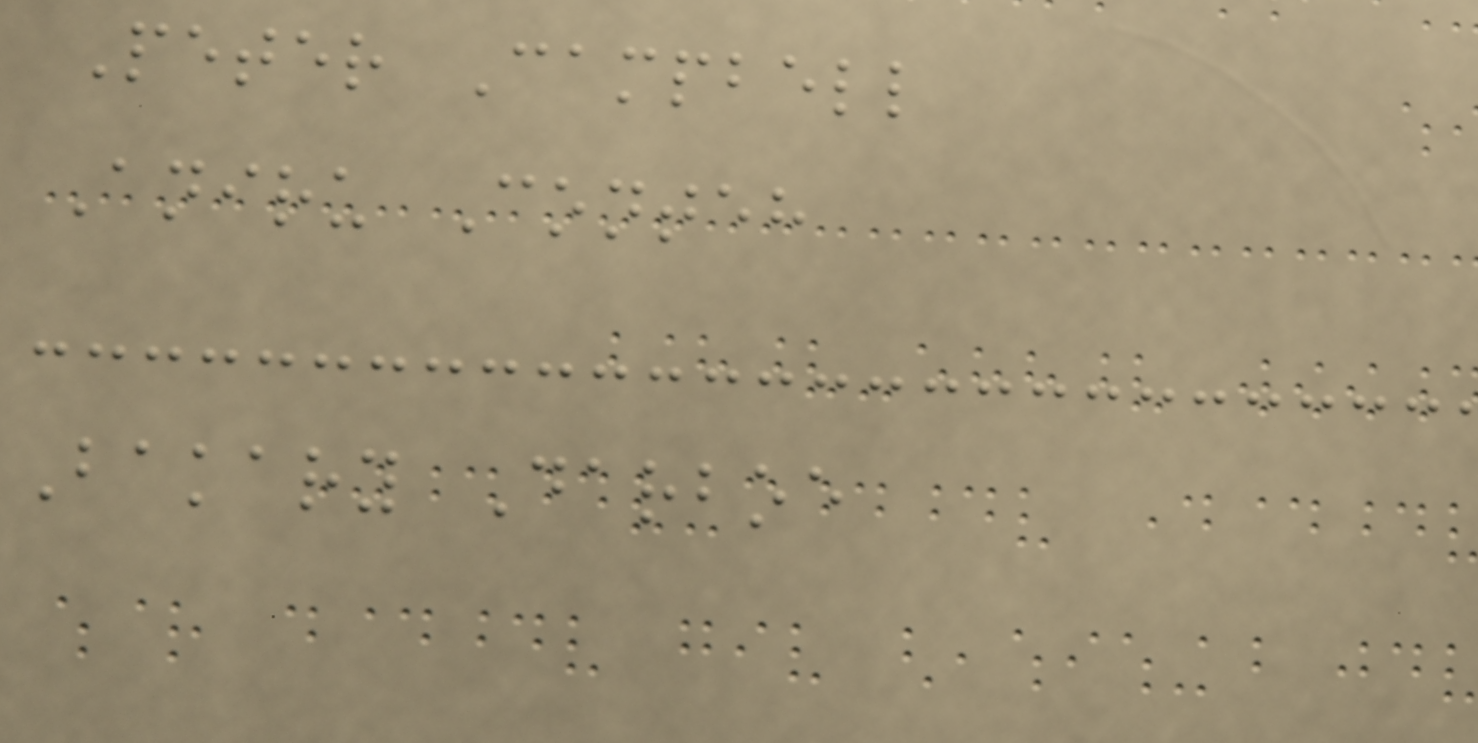Peter Campbell
Aniru Conteh
Bakary Darboe
